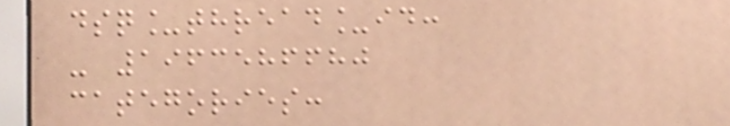dsq_thread_id:
- 1963586680
categories:
